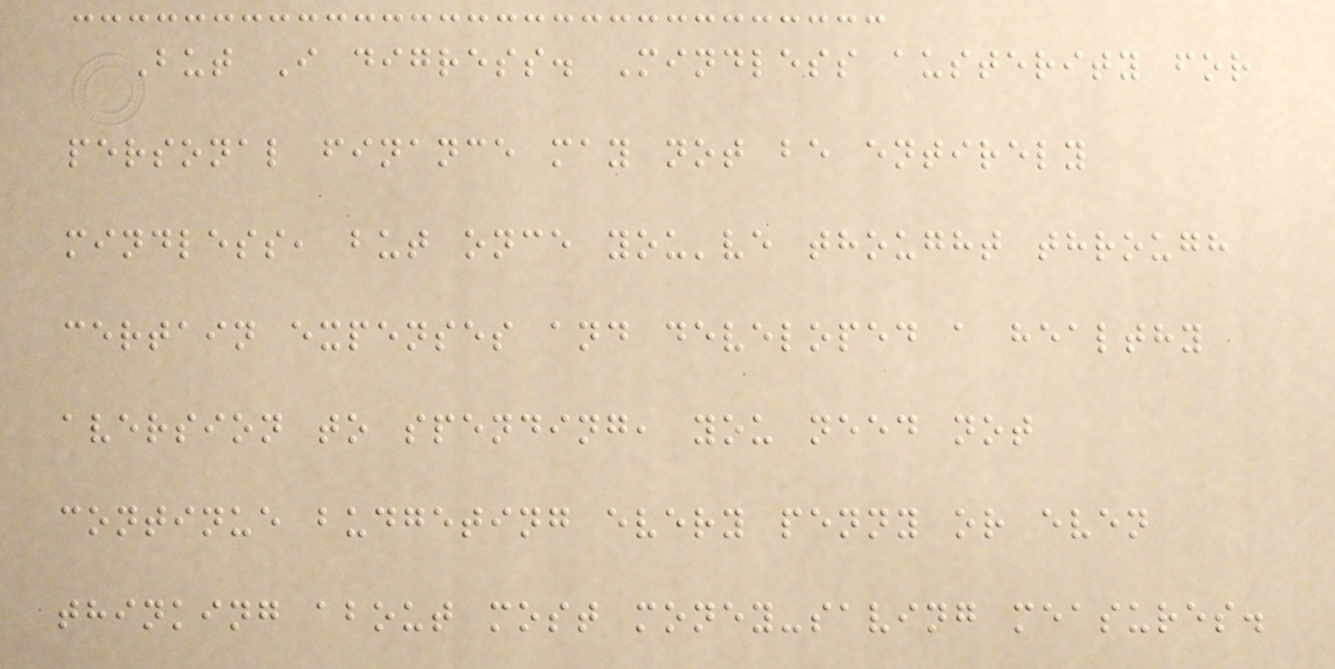But I digress. Mindless austerity for
personal finance may not be entirely
mindless, but once you've thought through
certain expenses and developed a healthy
aversion to spending, you need not
continue budgeting every penny or even
thinking about most money-saving measures.
